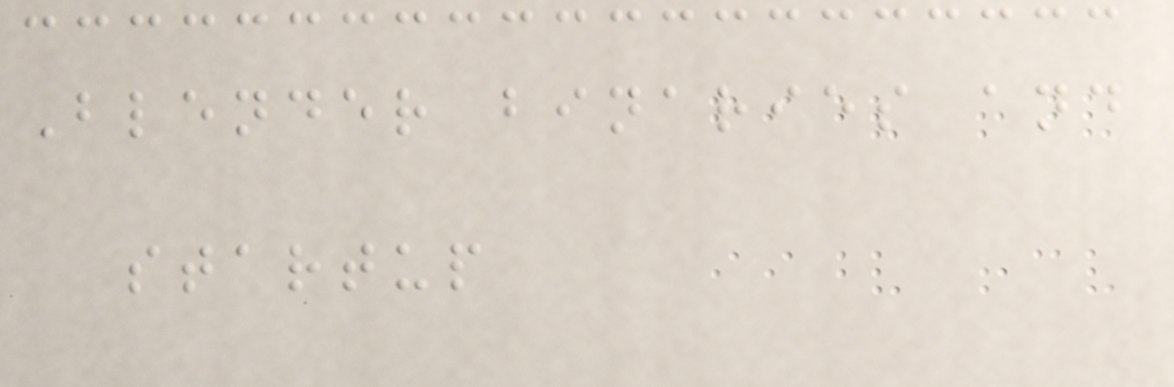Blender binaries and
startup
